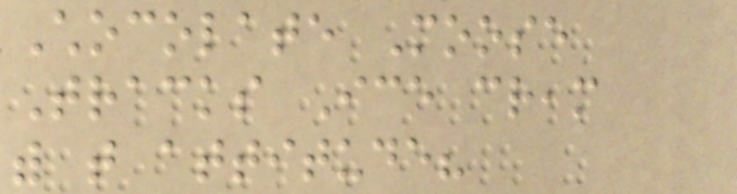Chocolate Moose
Tracks Ice cream
with that attitude?
